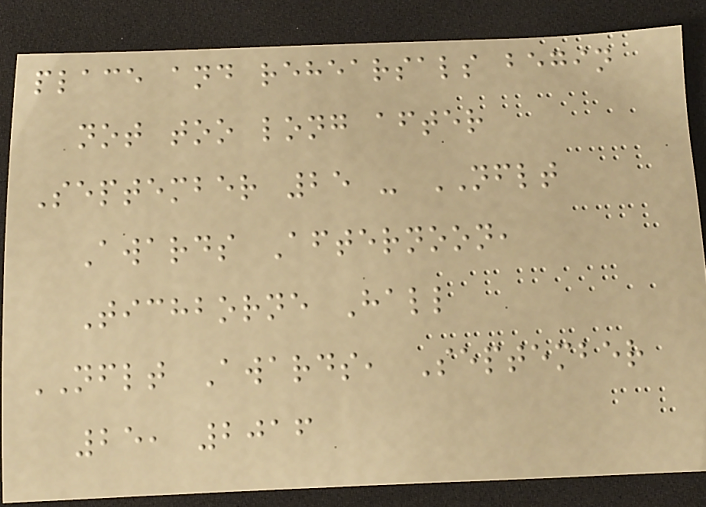place and rehearsals begin
not too long after
September 25 - NFLT
Awards Afternoon,
Tichborne Hall
NFLT Awards, September
25, 2016
